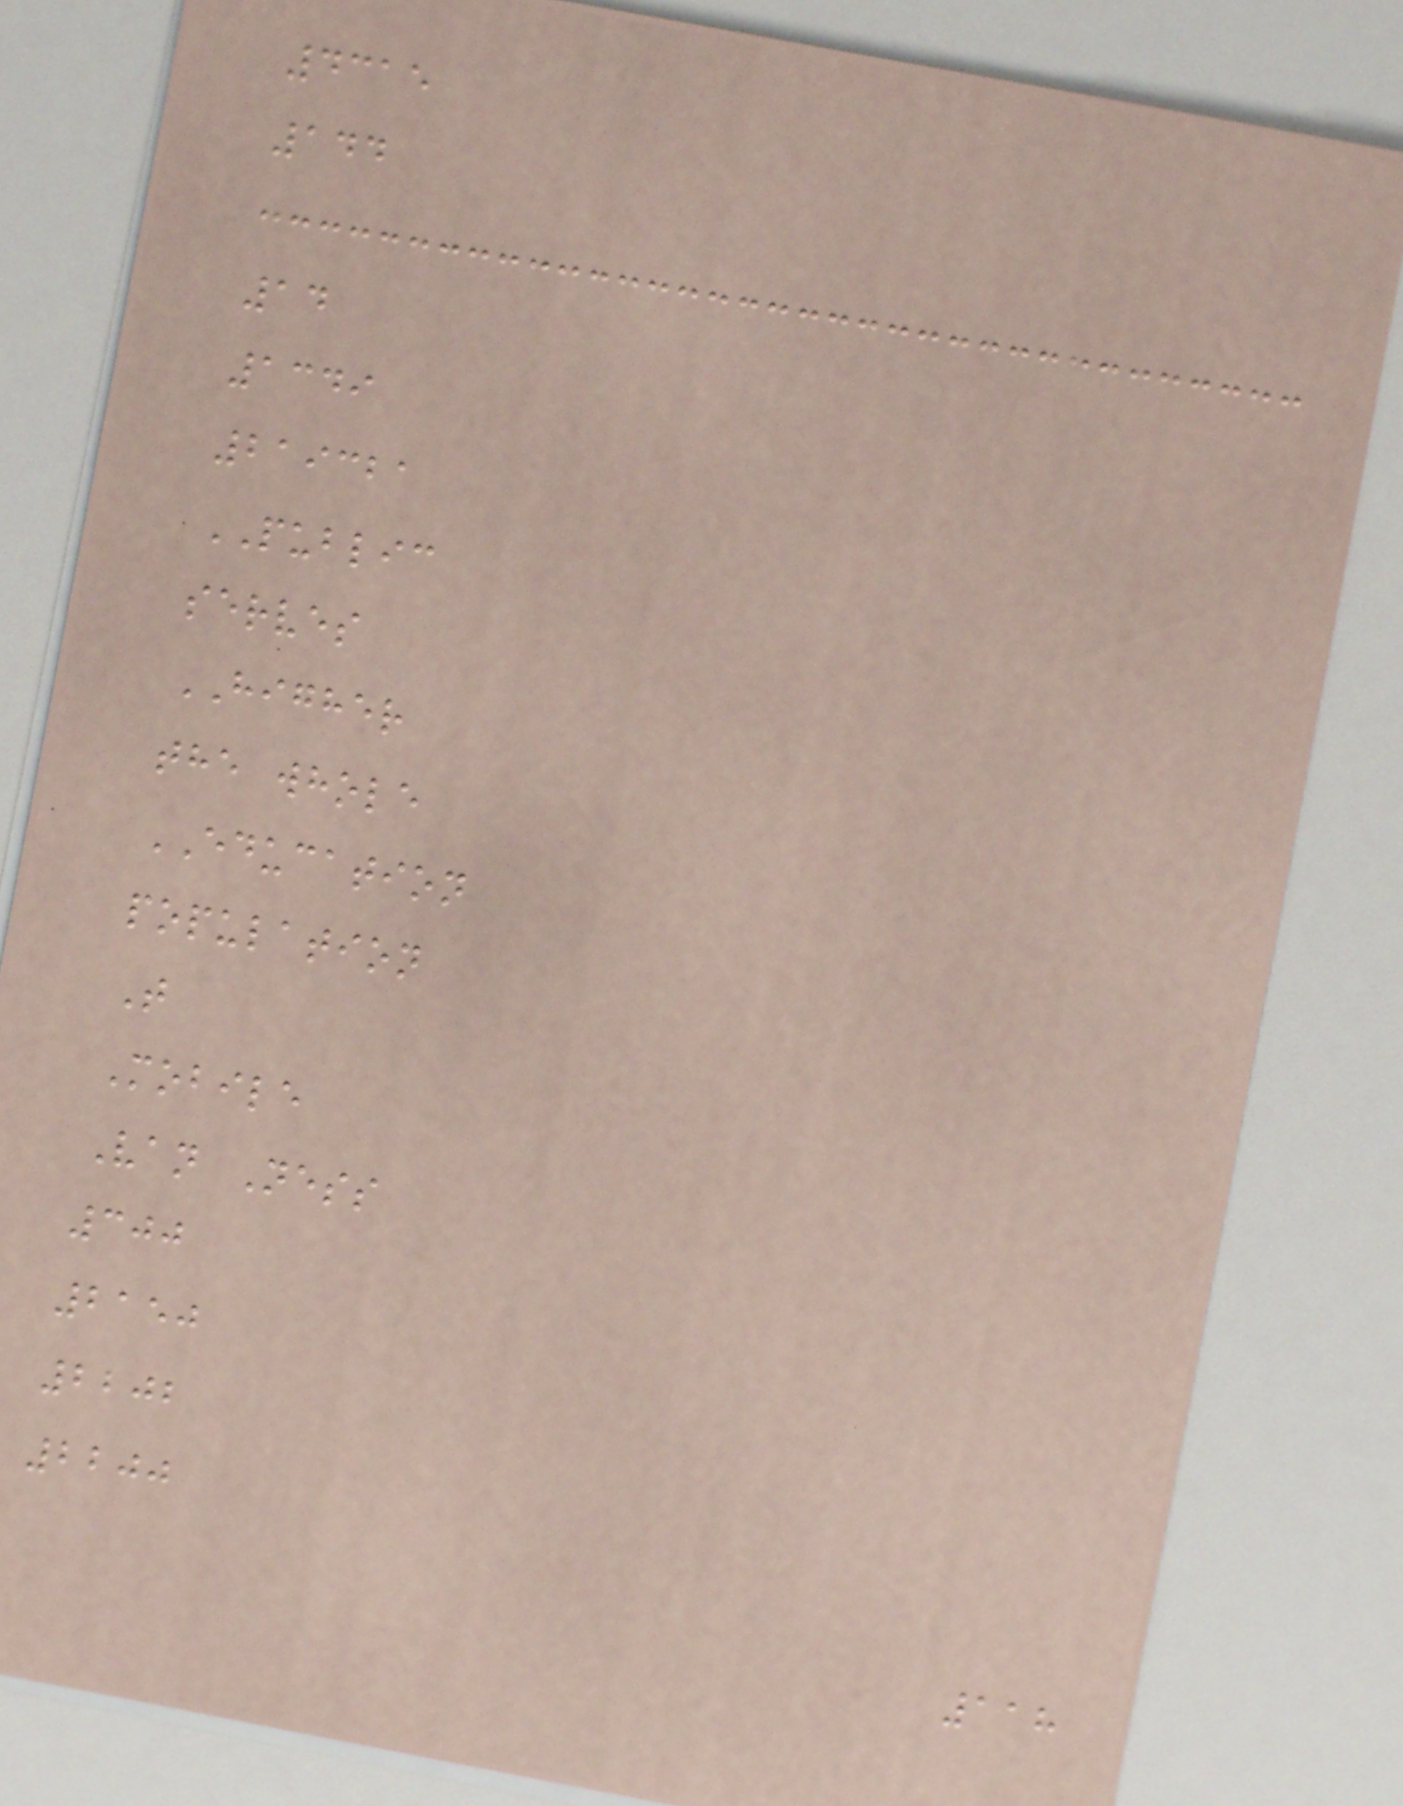4315
144
14
1349
219321
PUBLIC
serves
HIGHER
the whole
EDUCATION
population
T
Mobile
Van Ness
300
2150
2202
2200
118
